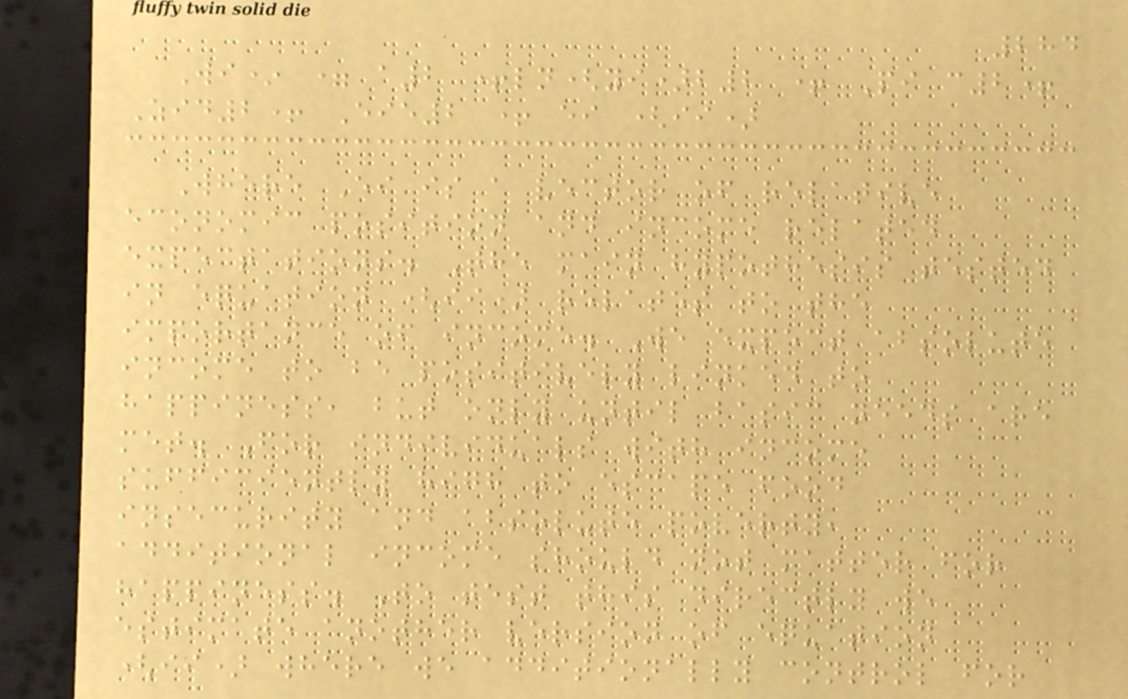284
Wi* = a2 +ln(yi)b2 + Pi c2+
Zid2+ Eie2 + ei (ii)
Where Ei is a vector of relative
economic position and income related
expectations. The main hypothesis tested
in equation (ii) relates to the
importance of income. We expect absolute
income to be positively linked to
happiness, but only until basic needs are
met. For individuals with income
sufficiently high to escape food
insecurity and absolute poverty,
additional income should not matter for
happiness. To test this directly we
estimate another version of equation
(ii) where we additionally control for
